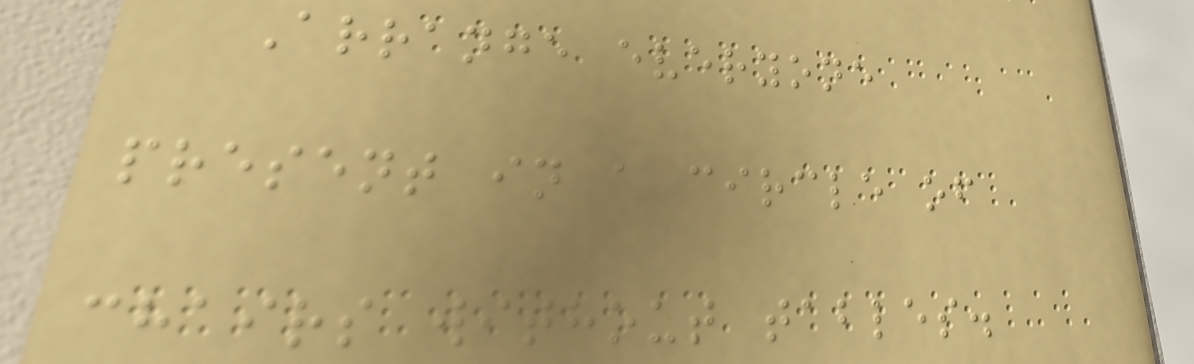Arrange everyone
present in a circle of
chairs without tables.
